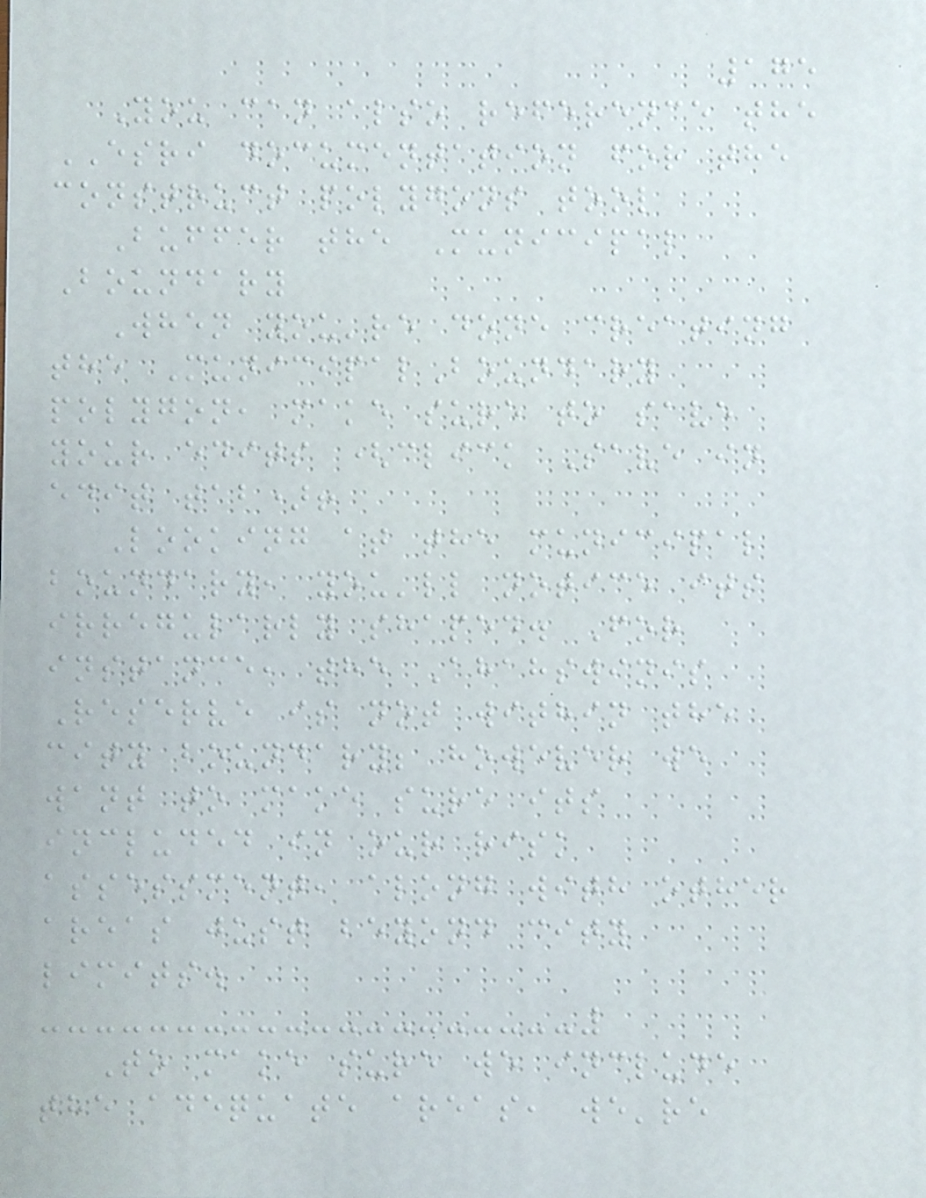175
You can also reference the
ESRI documentation for the
construct polygons tool
Buffer the Municipal
Boundary
When you're done creating
the MunicipalBoundary
polygon, make sure to save
your edits (click Save in
edit tab)!
Looking at the municipal
boundary, you'll notice its
irregularly shaped. For
instance, the Ahahswinis
Reserve is not within the
city boundary; however we
want to make sure its
included in our risk
assessment, along with other
areas just beyond city
limits.
To make sure we include
the adequate areas, we're
